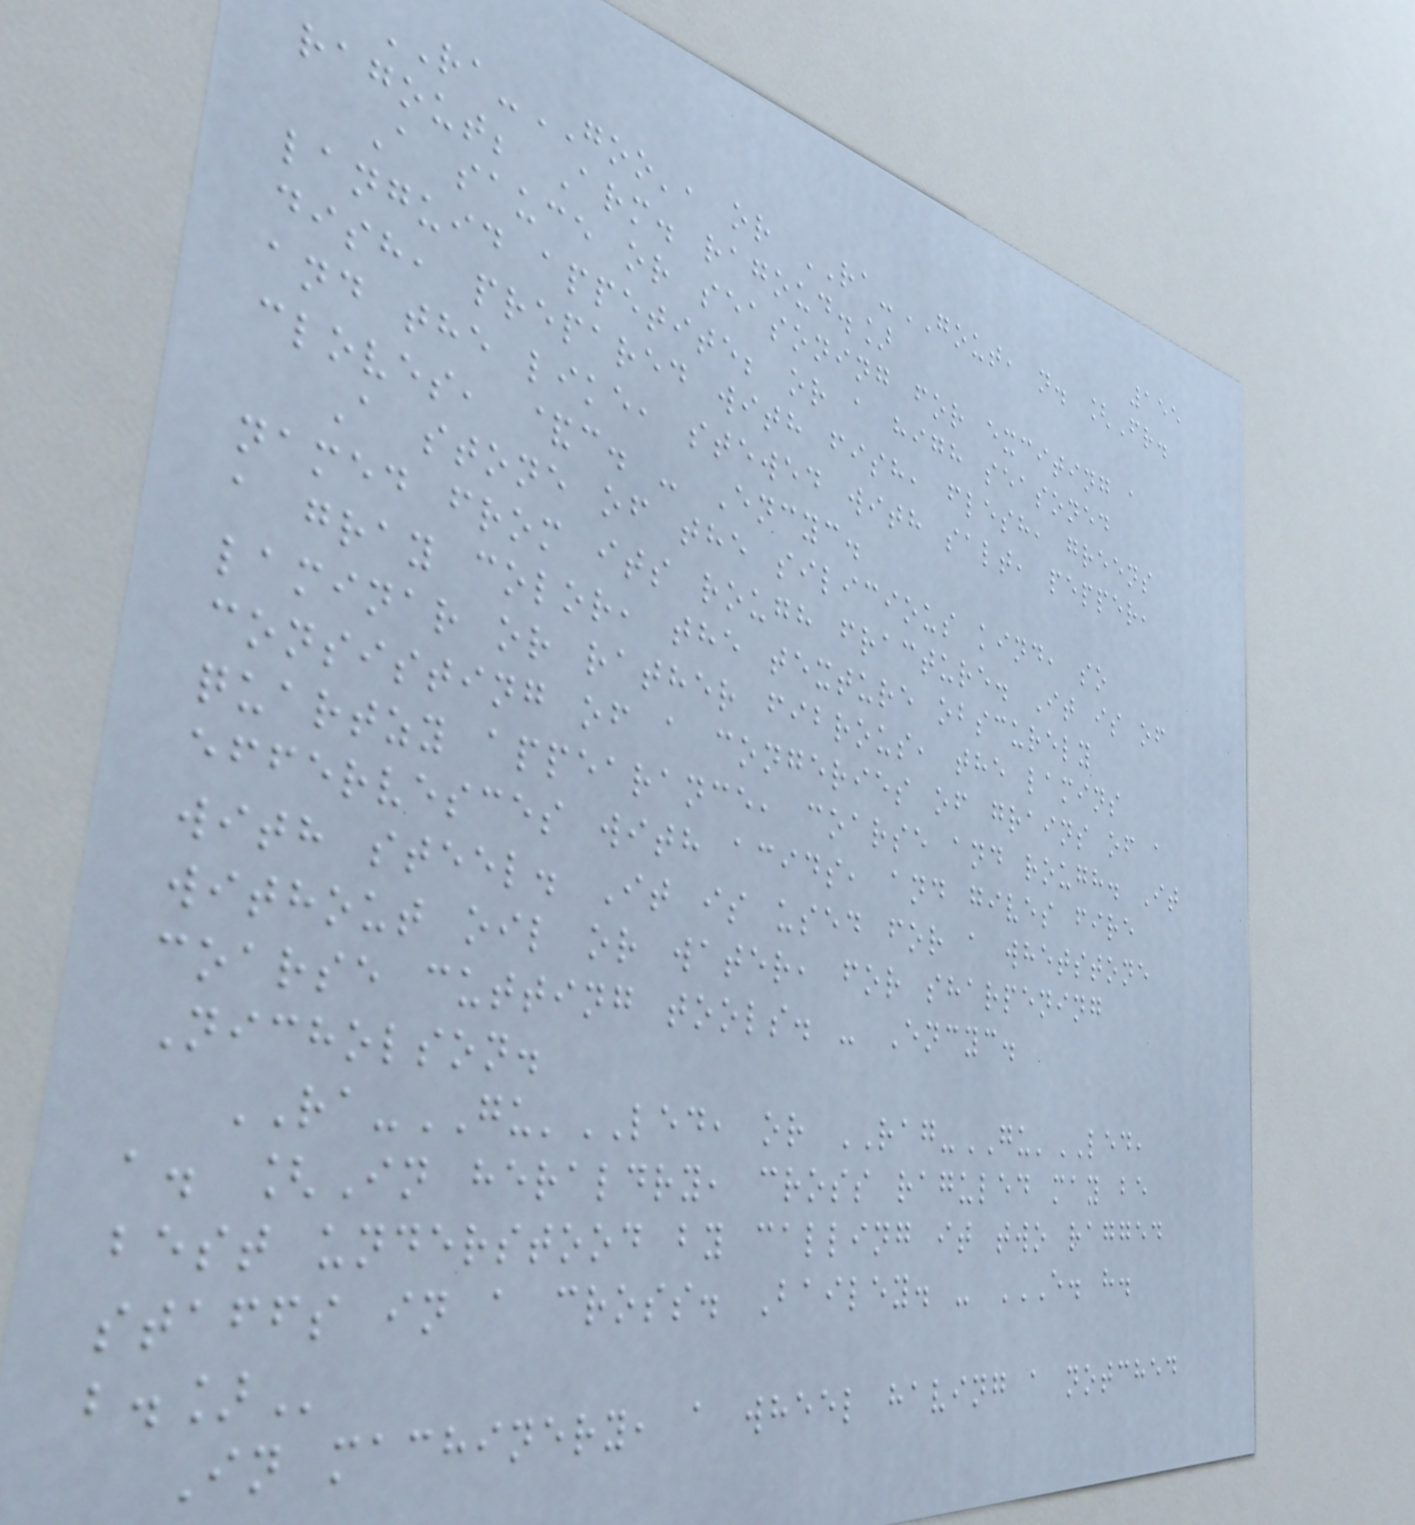155
RA-GOO', or RA-GOUT, n. [Fr.
ragout; Arm. ragoud.]
A sauce or seasoning for exciting a
languid appetite; or a high seasoned
dish, prepared with fish, flesh, greens
and the like, stewed with salt, pepper,
cloves, &c. - Encyc.
A stone of the silicious kind, so
named from its rough fracture. It is of
a gray color, the texture obscurely
laminar or rather fibrous, the lamins
consisting of a congeries of grains of a
quartzy appearance, coarse and rough. It
effervesces with acids, and gives fire
with steel. It is used for a whetstone
without oil or water, for sharpening
coarse cutting tools. - Encyc.
Nicholson.
RA-GU'LED, or RAG-GU'LED,
a. [In heraldry, cross raguled may be
best understood by calling it two ragged
staffs in a cross. Bailey. - E. H.
B.]
In machinery, a wheel having a notched
